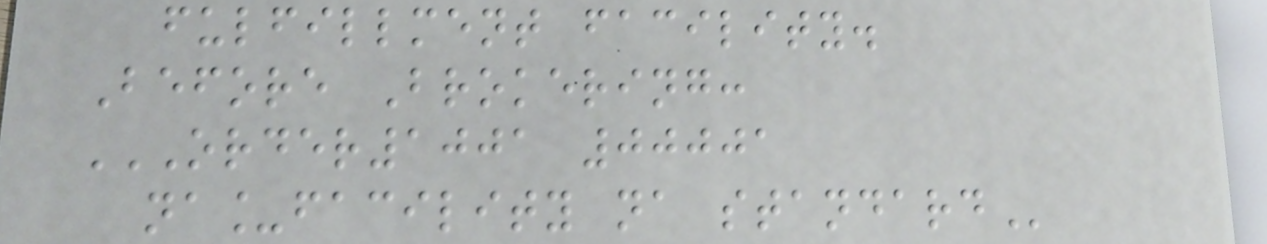fulfillment facility.
Before Brokering:
ORDER1001 00001
NA_FACILITY NA STANDARD
